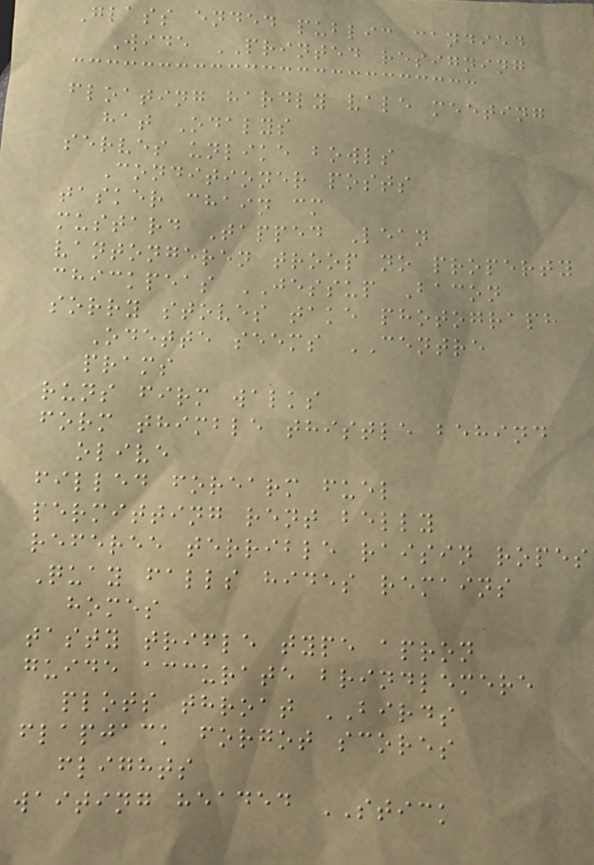Glass ended public candied
Wide PRINTED resigning
floating hardly vale meeting
hat Odalys
serves unlike bowls
Conditioner posts
tasker chain cm
mustard Tapped Lean
vantongeren troop no property
chickpeas JESSUP Bacon
sorry stoves take photograph
Odette seems CENTRE
prams
runs firm walks
form thimble thistle behind
olive
filled forearm fuel
permitting rent belly
referee terrible raisin ropes
Quay falls hides remains
homes
tasty trifle type apron
guide accurate brindlemere
plots throat BIRDS
flapjack forgot scores
flights
waiting headed STICK
